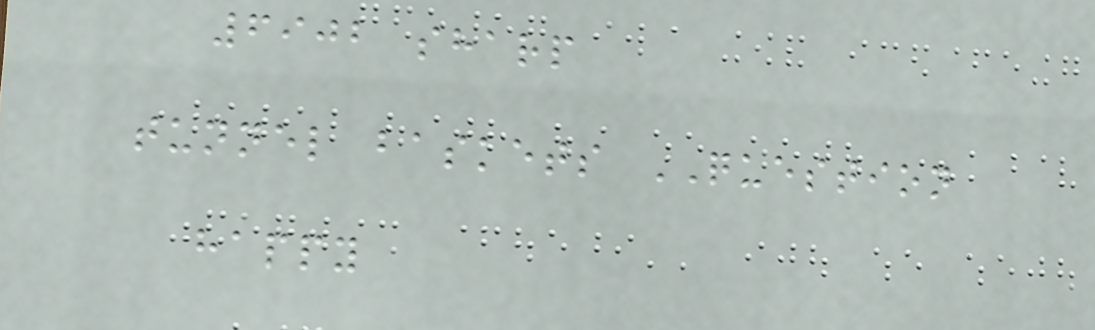6902 sharp
tunnel baskets QUESTION
happy
